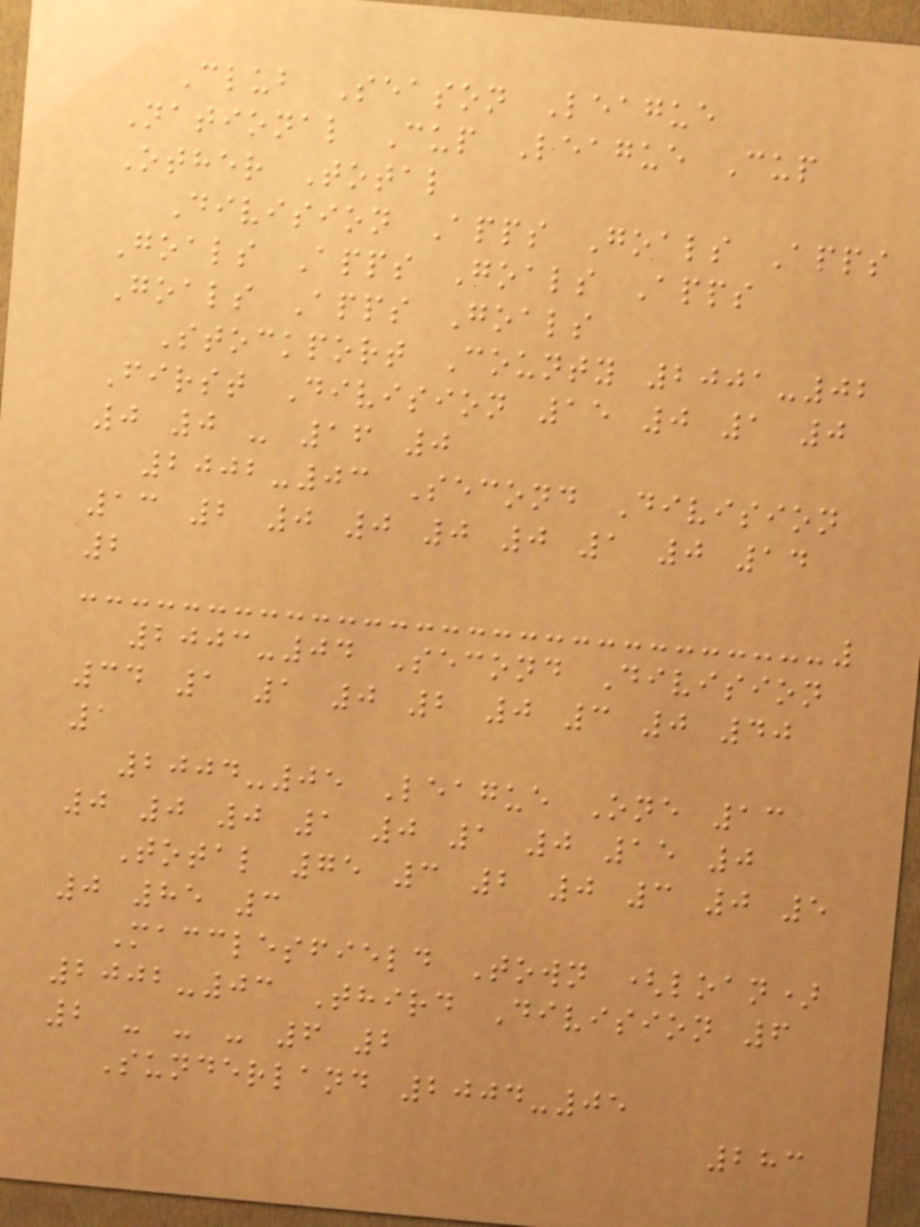Club Season League
National Cup League Cup
Other Total
Division Apps Goals Apps
Goals Apps Goals Apps
Goals Apps Goals
Stockport County 2001-02
First Division 15 0 1 0
0 0 - 16 0
2002-03 Second Division
13 2 0 0 0 0 1 0 14
2
2003-04 Second Division
34 1 1 0 2 0 3 0 40
1
2004-05 League One 13
0 0 0 1 0 1 0 15 0
Total 75 3 2 0 3 0 5
0 85 3
Macclesfield Town (loan)
2002-03 Third Division 6
2 - - - 6 2
Sunderland 2004-05
283
